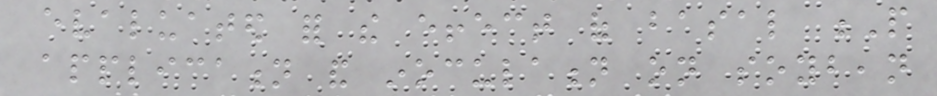evaluated for the effect of basal P
application and inoculation on soybean
